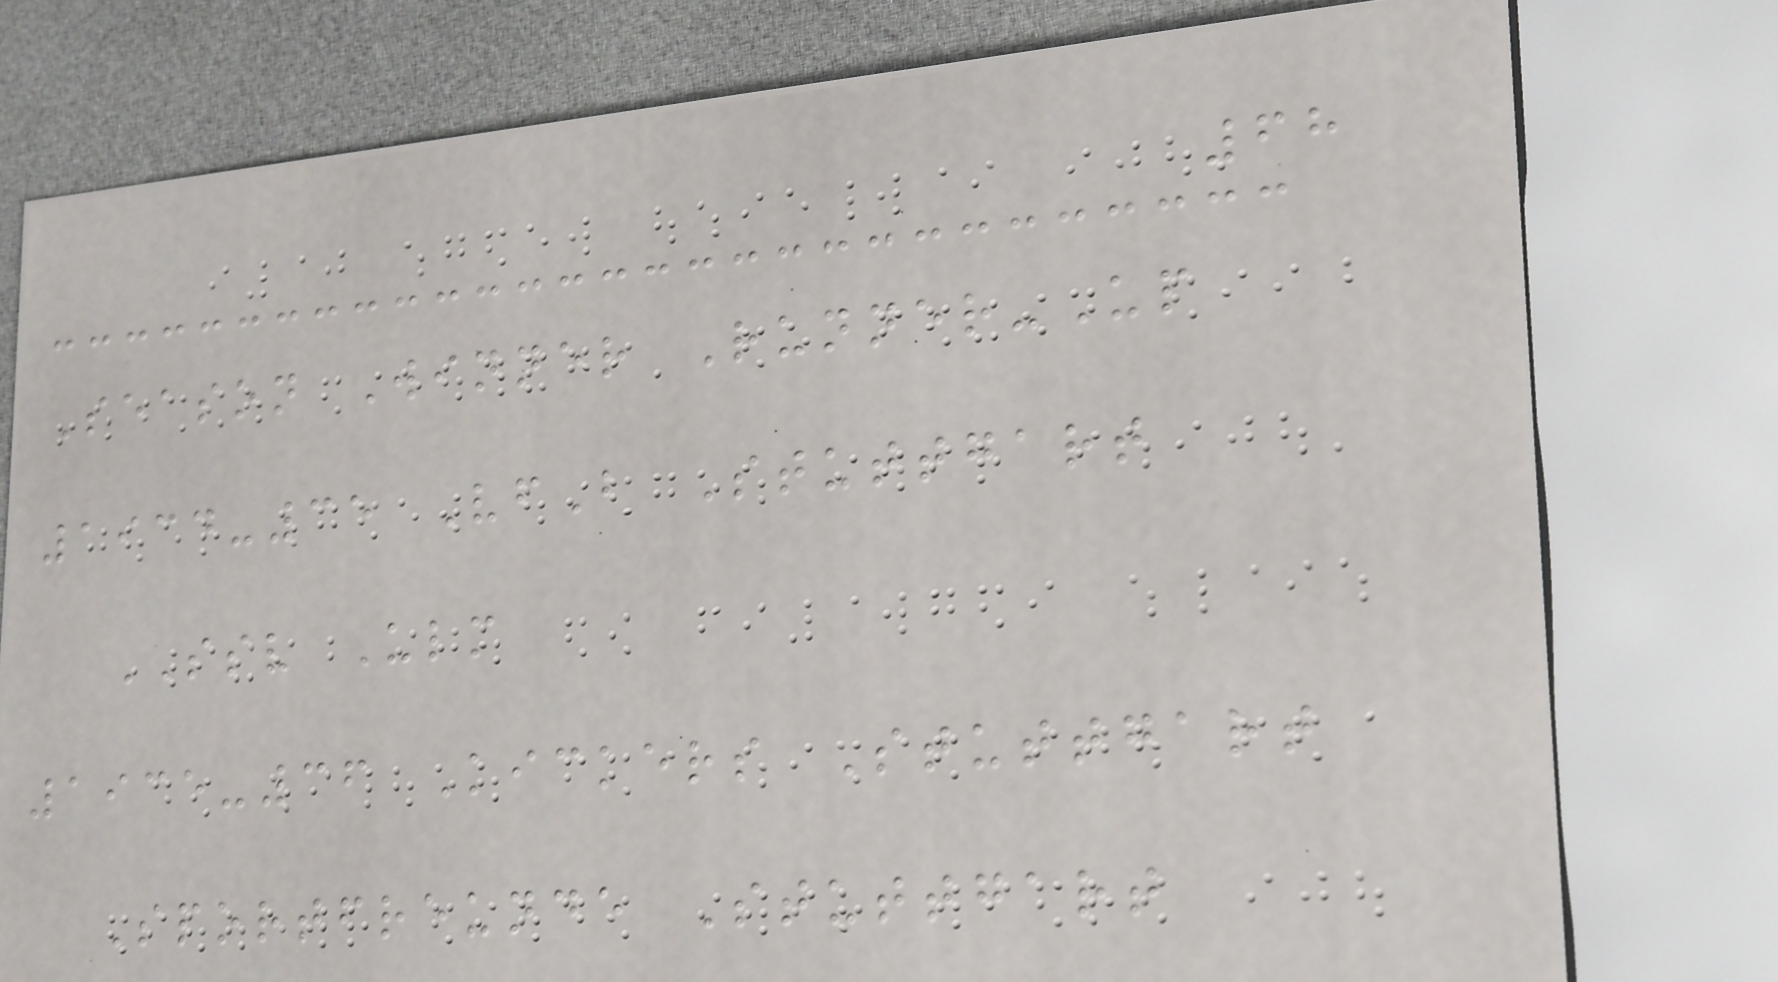68
Season Winner Runner-Up
1934-35 VfB Stuttgart
SSV Ulm
1935-36 Kickers Stuttgart
Sportfreunde Stuttgart
